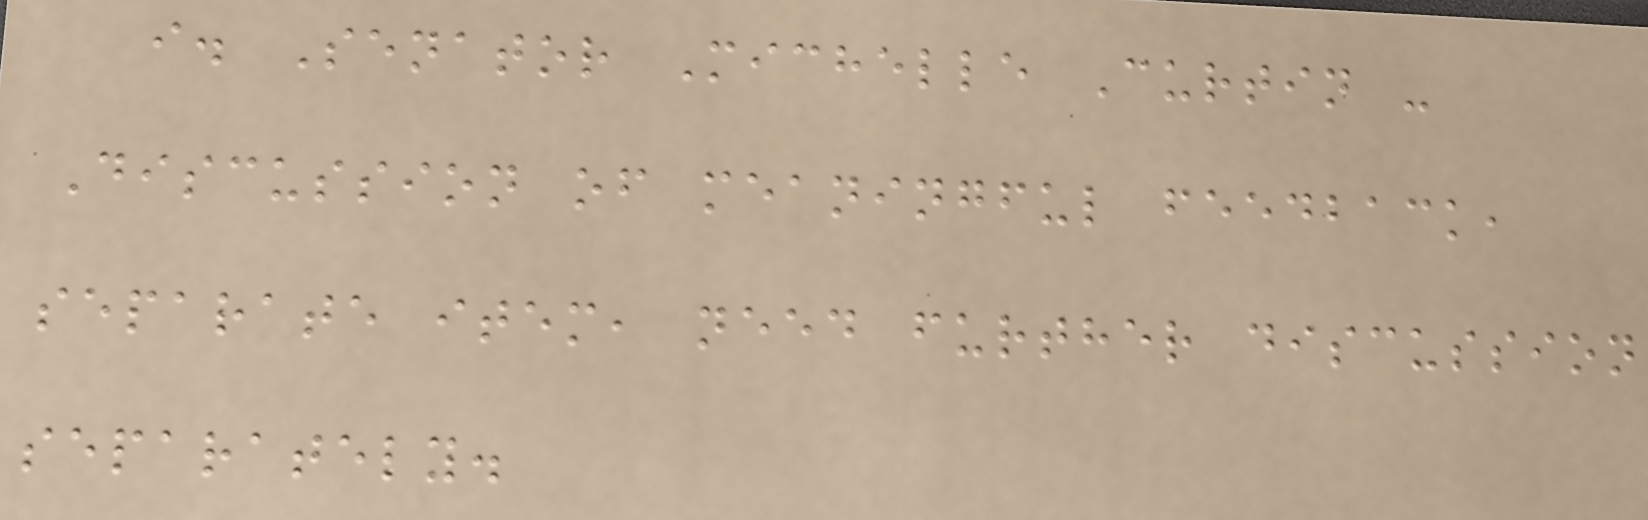i. Senator Michelle Curtin -
Discussion of meaningful feedback,
separate item, need further discussion
separately.
